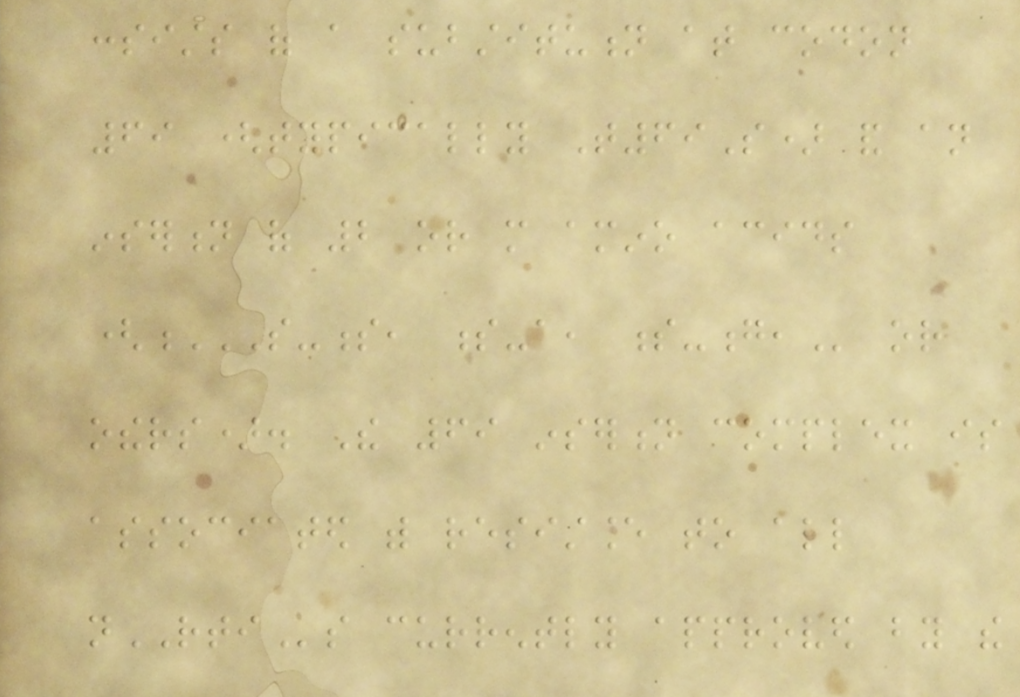consists of a substitution at codon
69 (typically T69S) and an
insertion of 2 or more amino acids
(S-S, S-A, S-G, or
others). The 69 insertion complex is
associated with resistance to all
nRTIs currently approved by the
